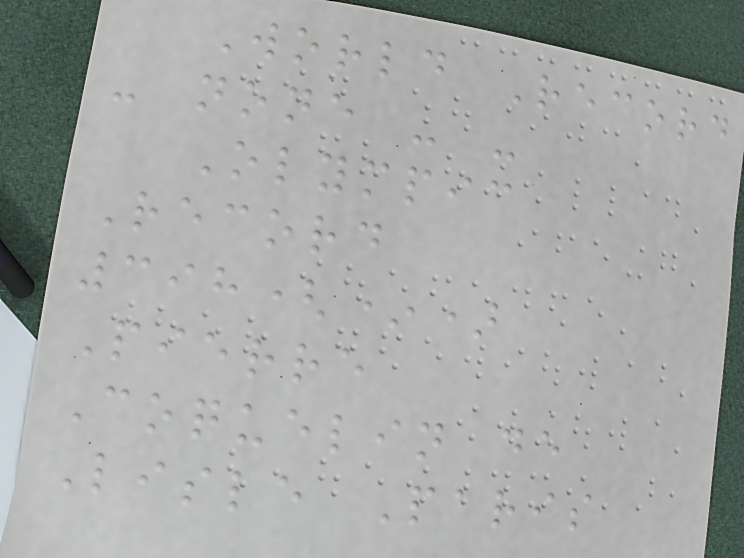World Record
- none - -
Olympic
Record
398(*)
Pierre
Coquelin de
Lisle Paris
